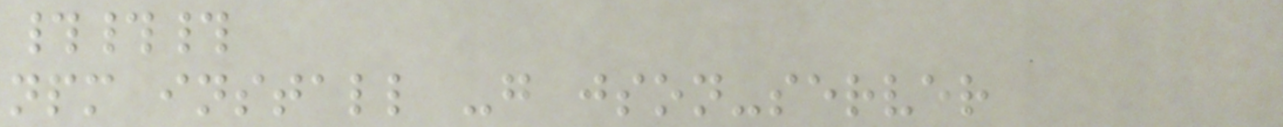###
npm install -g json-server
